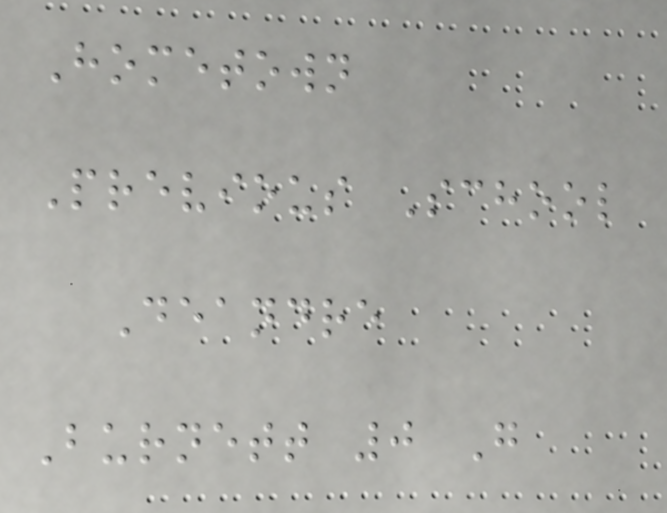Hometown
Previous School
Deandre
Burnett 0 G
